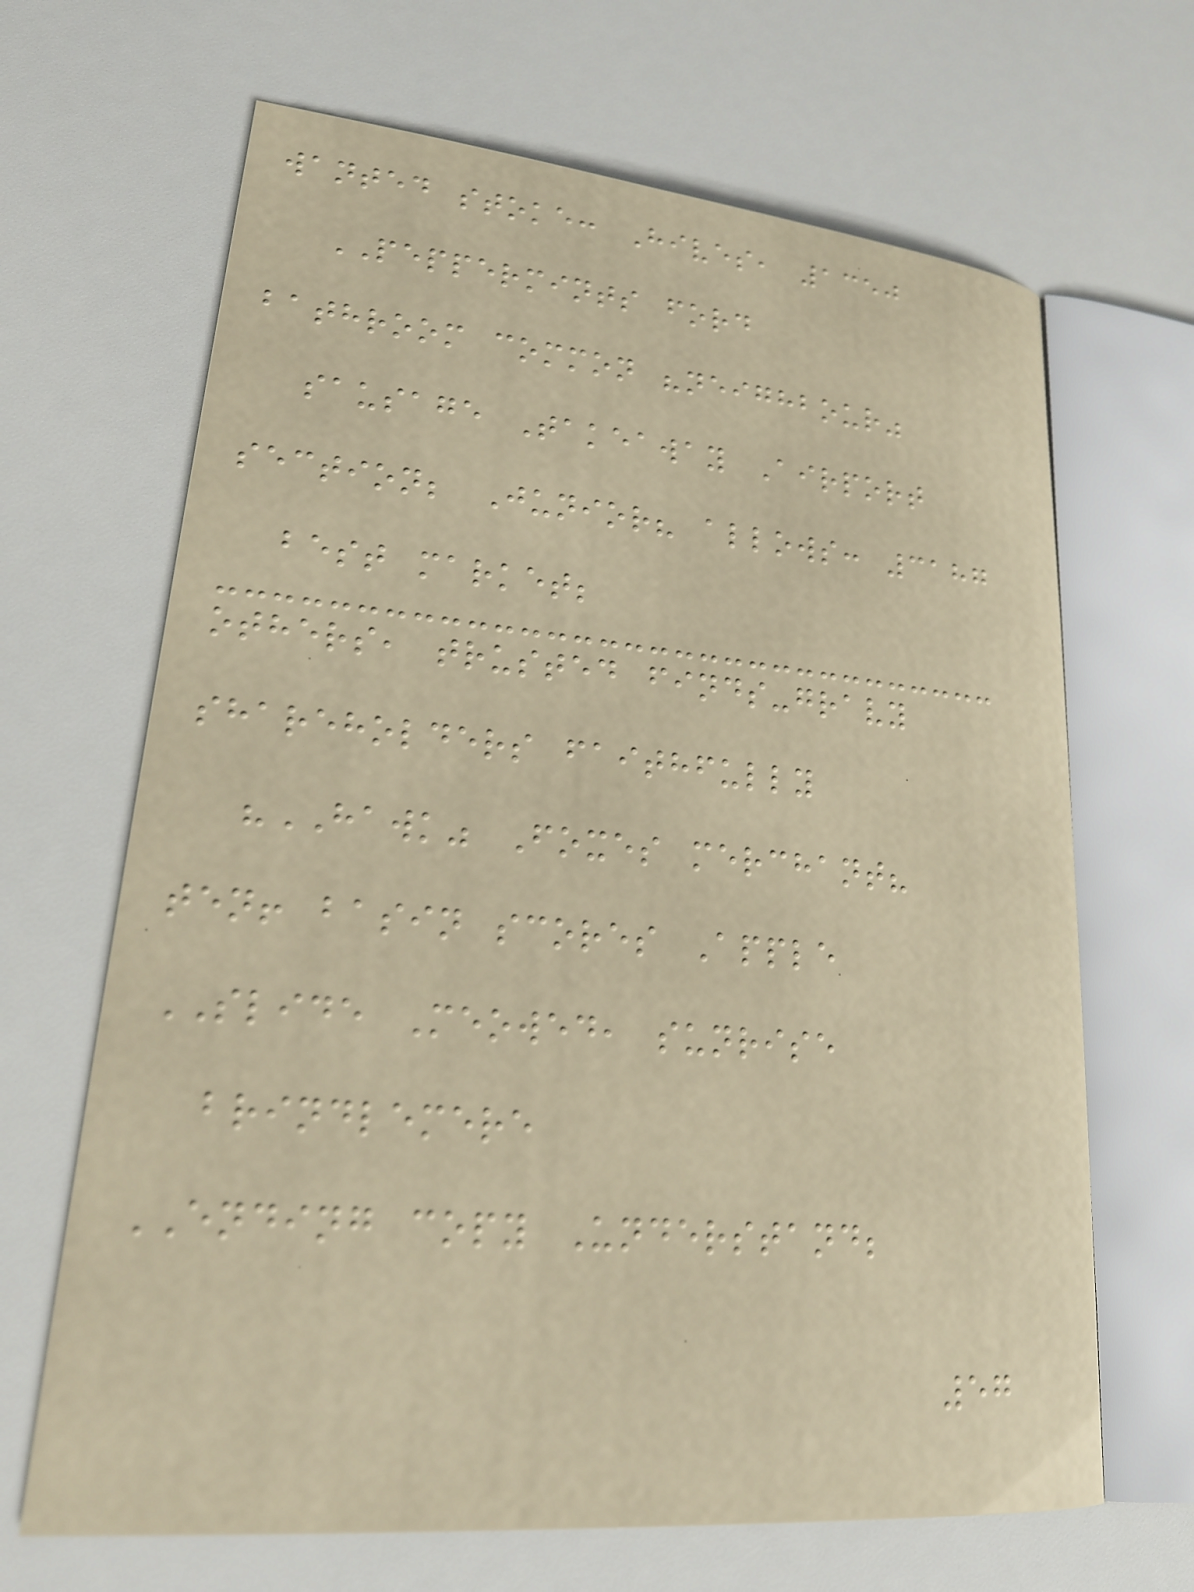wanted stoke: Hives, 1350
PEPPERMINTS ford
bathroom common "neighbour"
sausage Takeaway Airport
section; Junior? allows: 3187
best market;
others, trusted finds-gravy
shareholders faithfully
"HAWK" Foxes merchant?
ten! basin scores Apple
SLIDE Meowed, sunrise
brindlemere
ENDING copy Understand;
57
